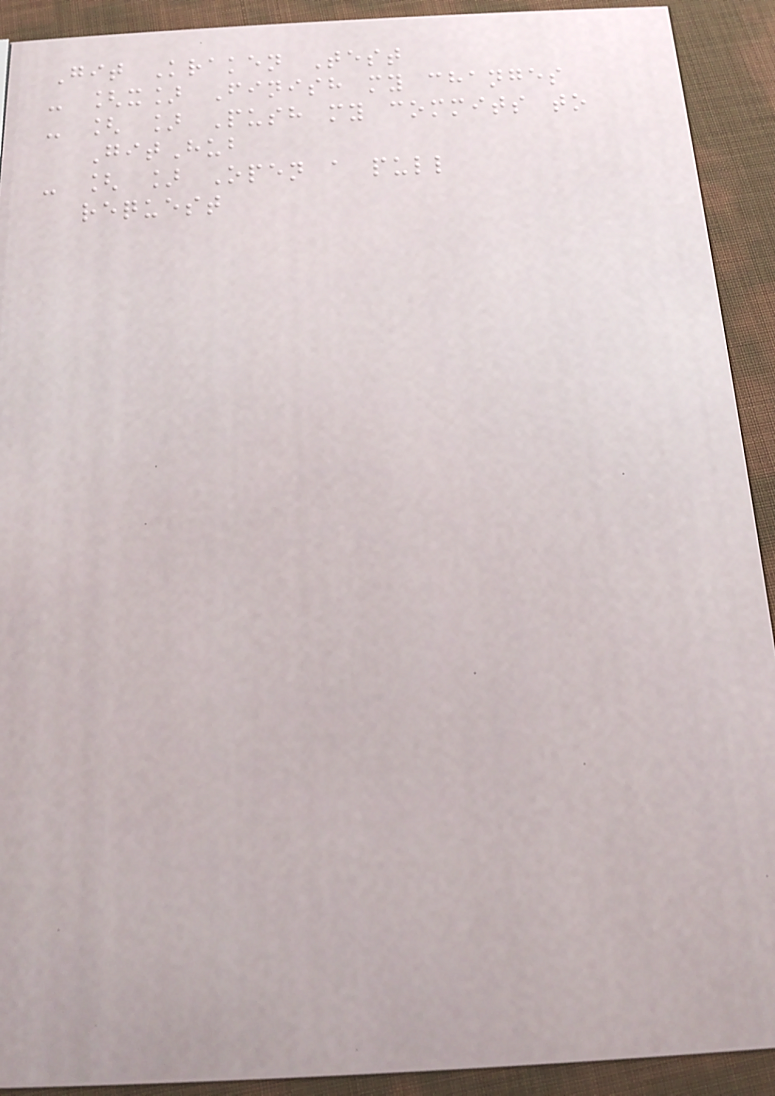Git Kraken Test
- [x] Finish my changes
- [ ] Push my commits to
GitHub
- [ ] Open a pull
request
